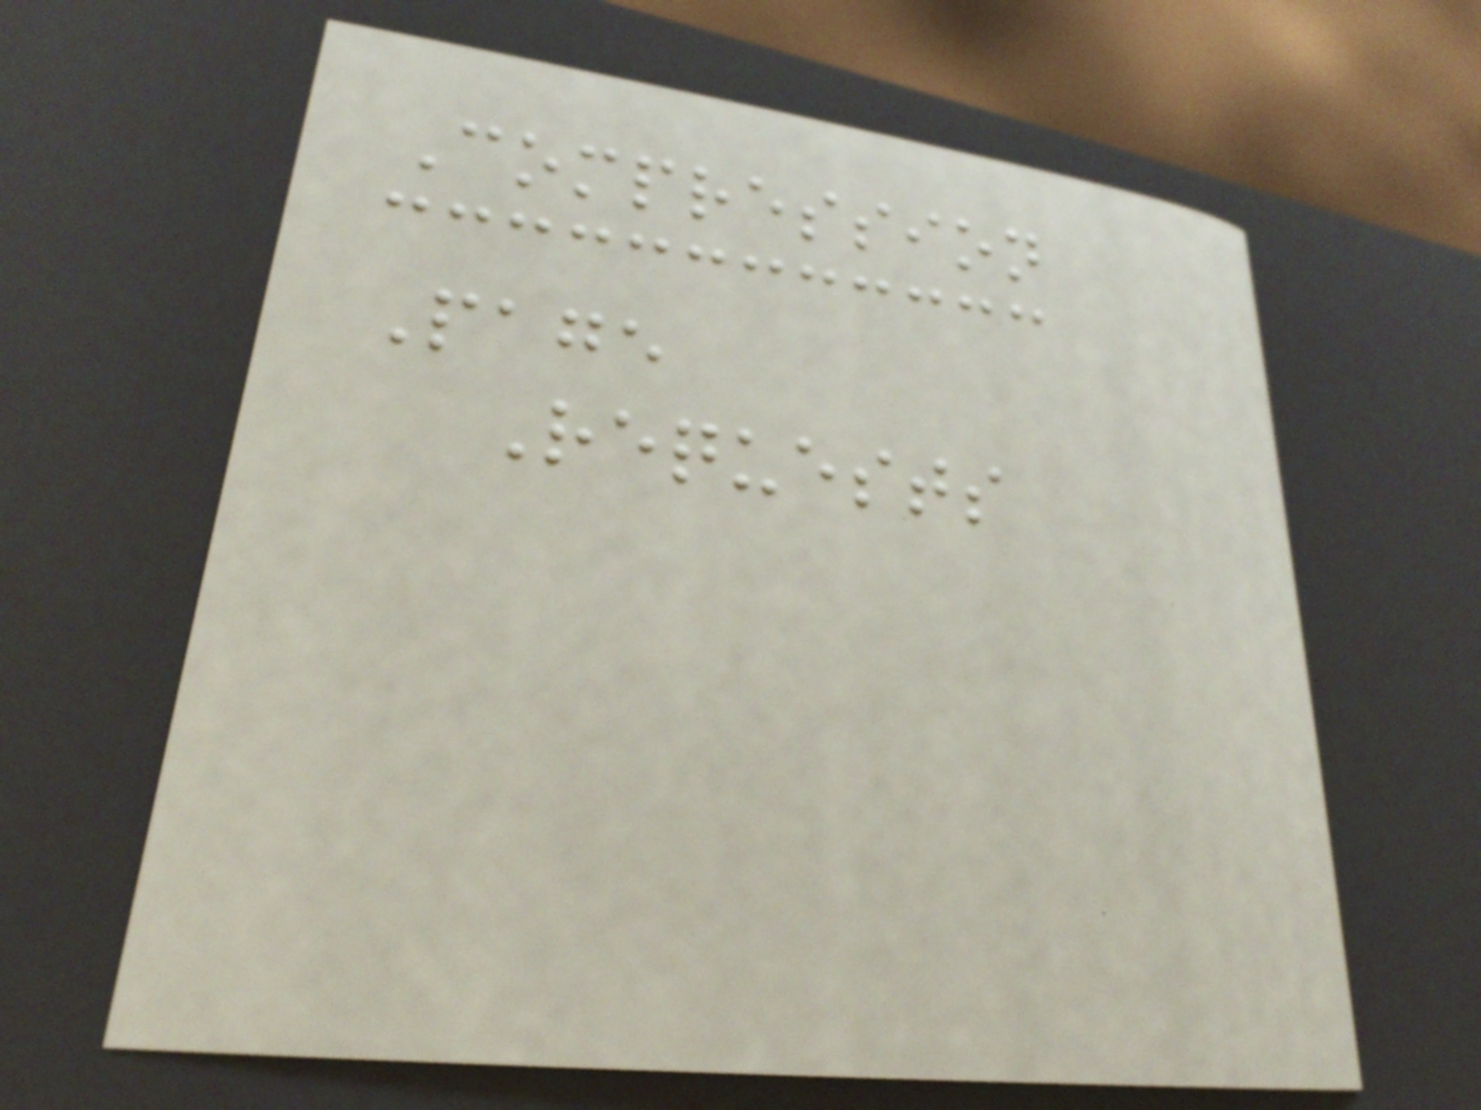Compression
Page
Requests
